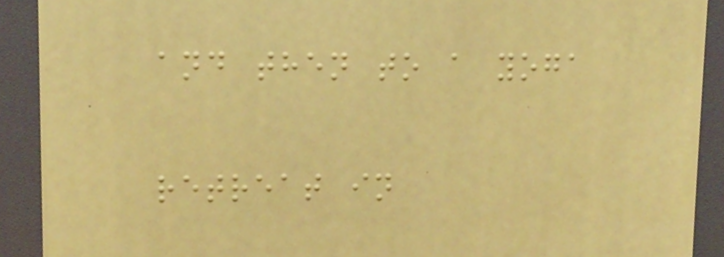and then to a yoga
retreat in
